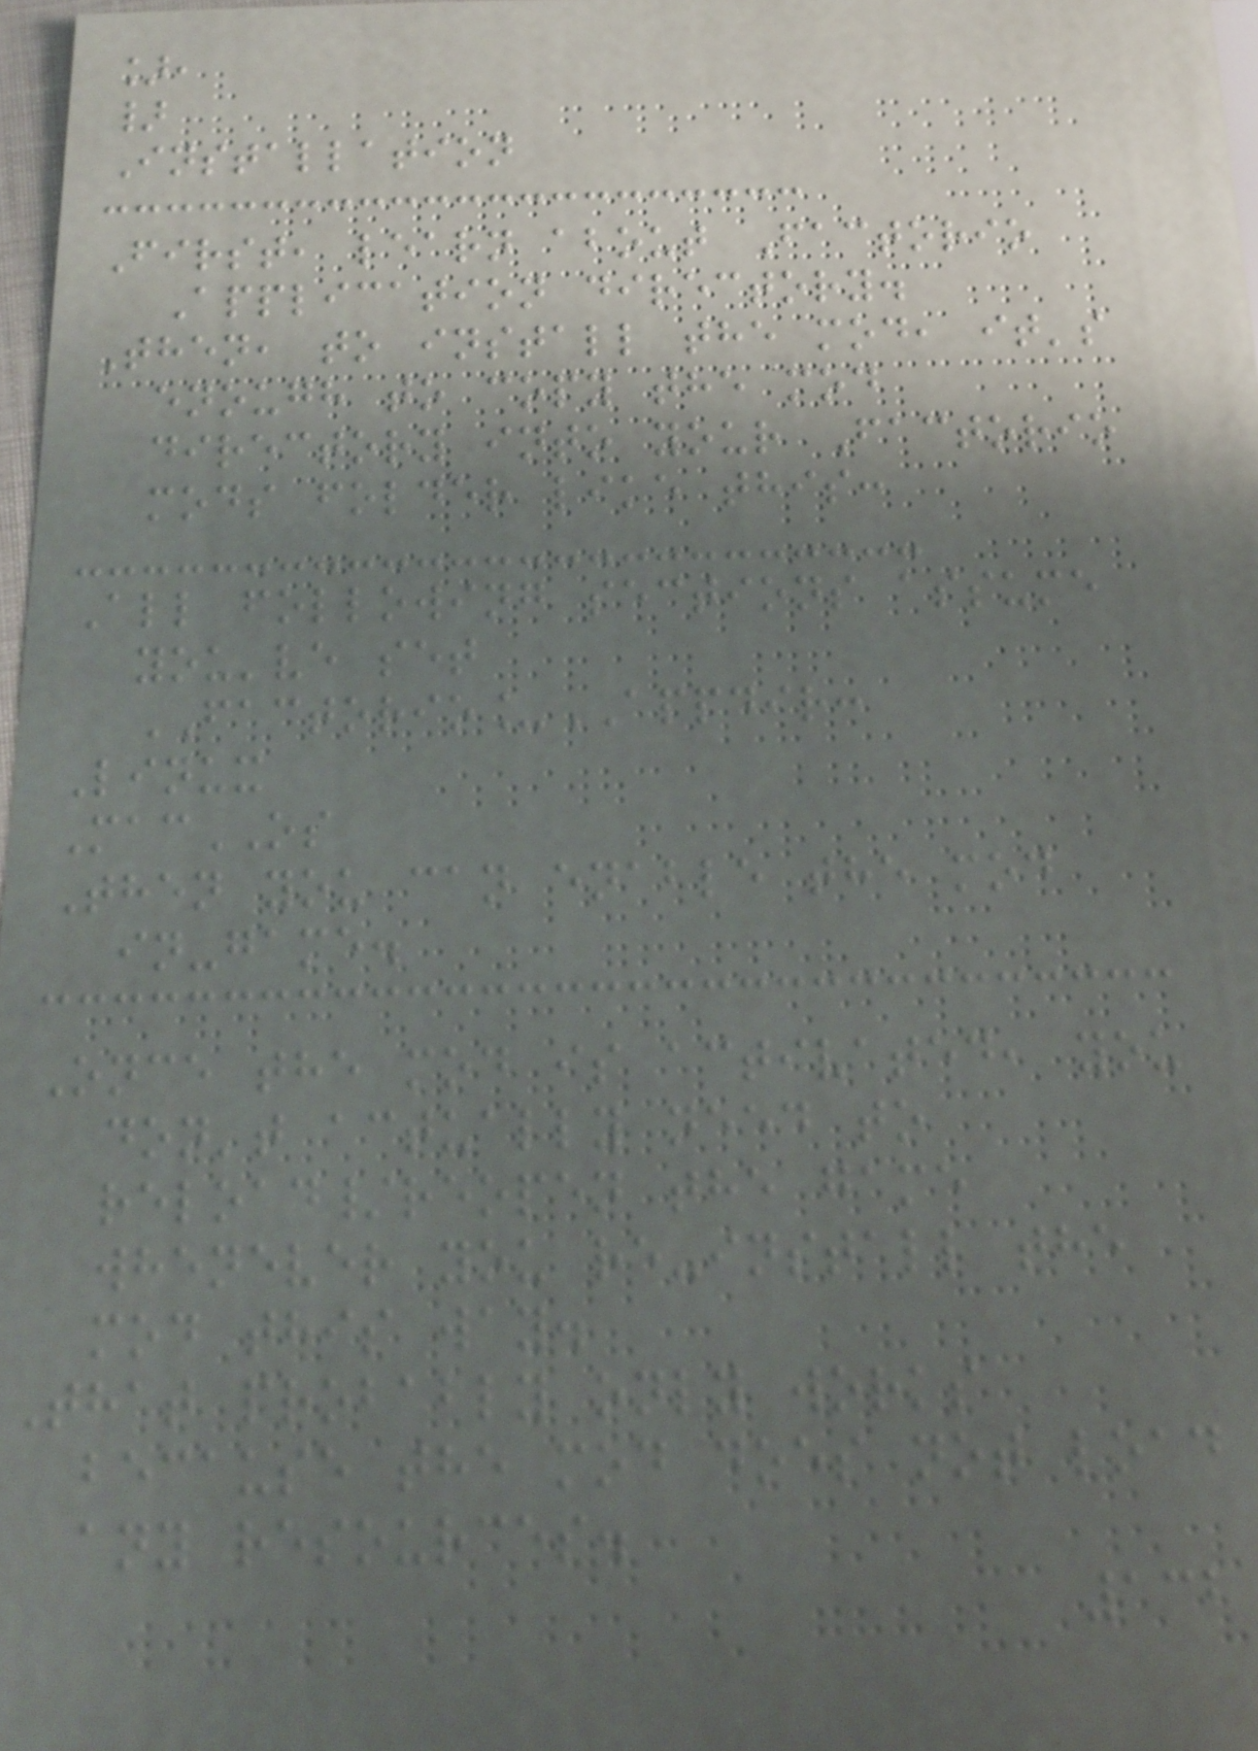],
}
Installation
First, learn about Factorio
Application directory.
Then, to install the mod, it's
enough to copy the mod
directory into your Factorio
mods folder like this:
All following sections assume
you've set
FACTORIO_APPDIR:
Linux
MacOS
Then you can enable the mod
in-game.
Once the mod is activated, you
don't actually need to
reload/reopen the game
whenever you re-install the
mod this way.
That probably only works
because the mod does not load
any resources.
132
